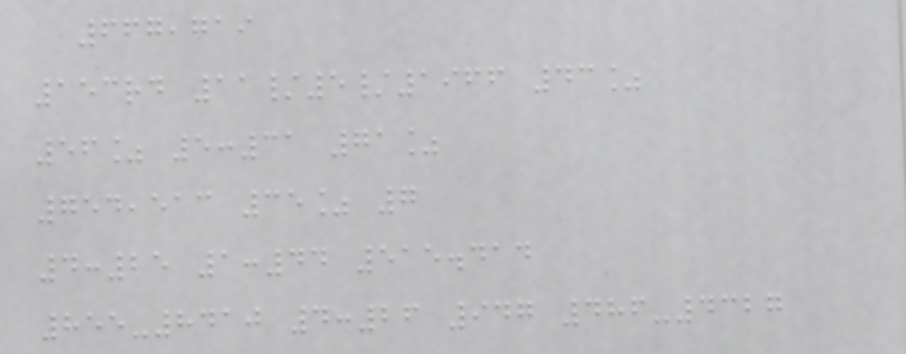667,719
153rd 11/5/1966 43%
56% 5:31 71%
754,513 35% 7
4:25 1:44 515.414
855-8410 4:26 947 486-4327
